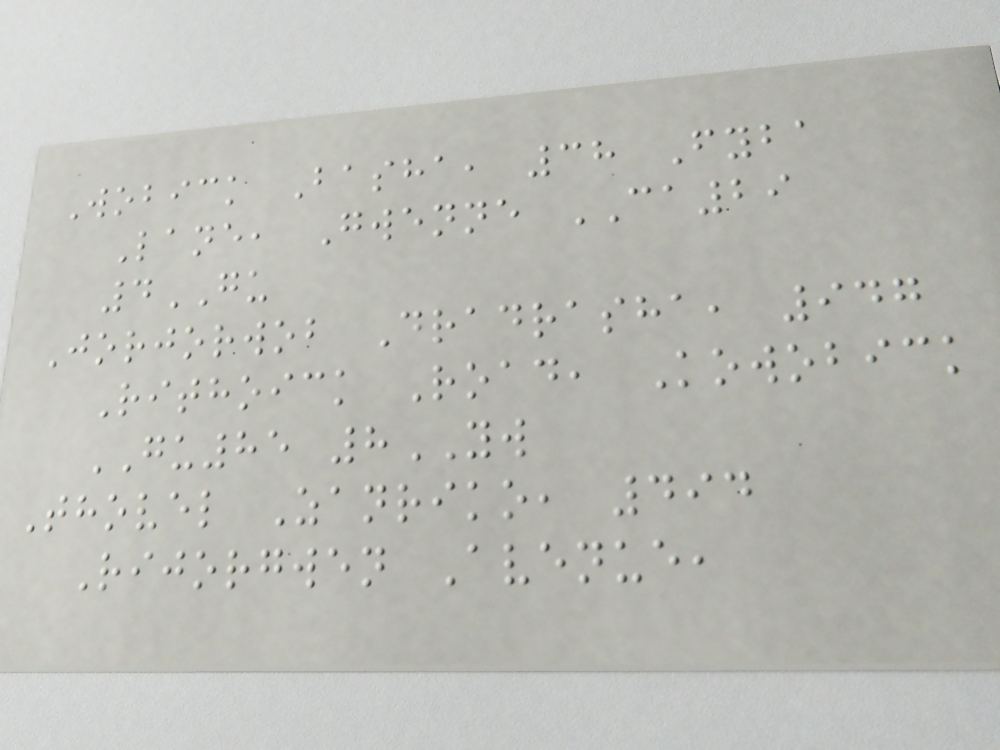Wobick Basha, 38 Fyba
Lane, Gwenne CA29
4GU
Jorjorwob Dradrasha, 947
Rithoick Road, Kowobick
GU85 8YW
Thovel Zanriko, 494
Rijorgwen Avenue,
